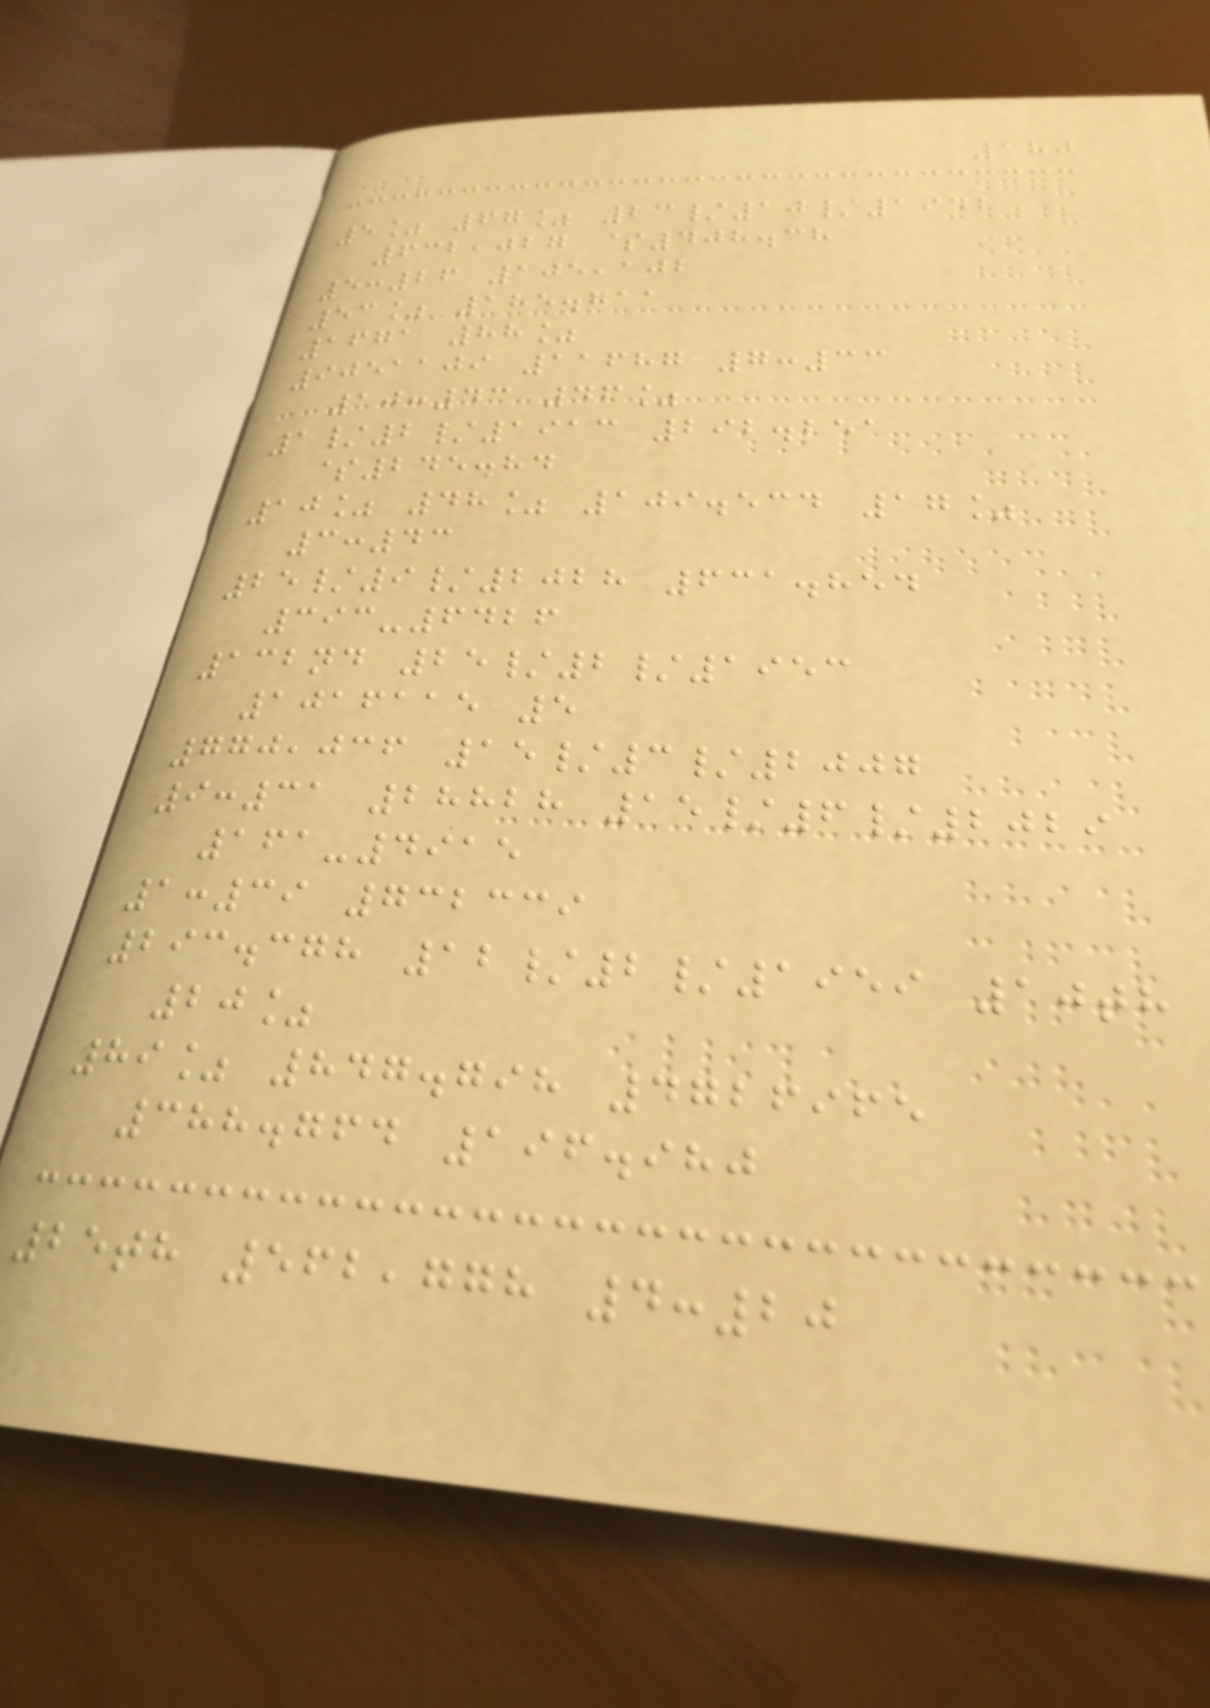180
5% 67% 23/10/1942
632,027 $408.38
5:26 105,102
53% 185.711
1671 88%
9051109 11687 7:33
10:43 46%
1/2/1913 292.251
$245.84
10% 48% 109.534 17%
3:43
25/9/2028 631.854
393-6426
132nd 25/2/1953
1016115 5
770,036 15/3/2007
9:31 28828 15/6/2029
161-4915
1:39 732339
293.378 12/2/1959 10th
20%
89% 847.798 4726965
388.764 196.980
25th 562,778 4:20
